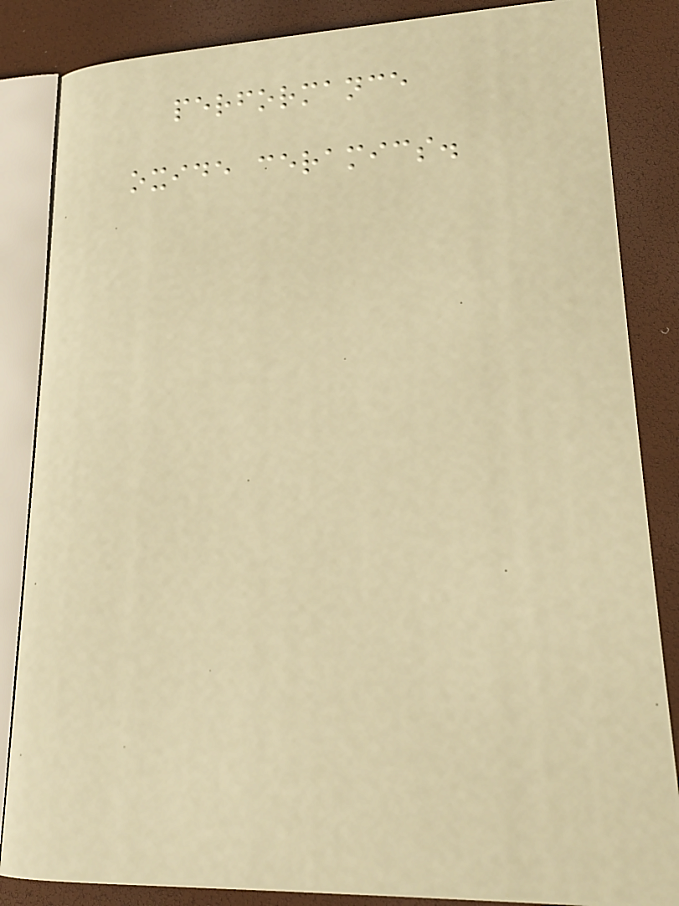performance
oxide ceramics.
